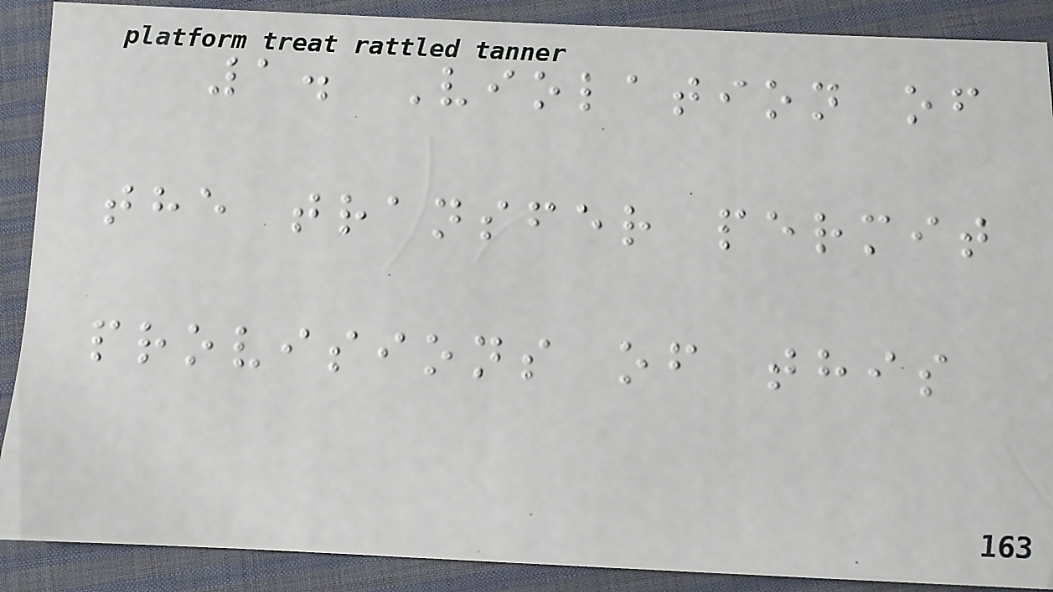1. Violation of
the transfer permit
provisions of this
